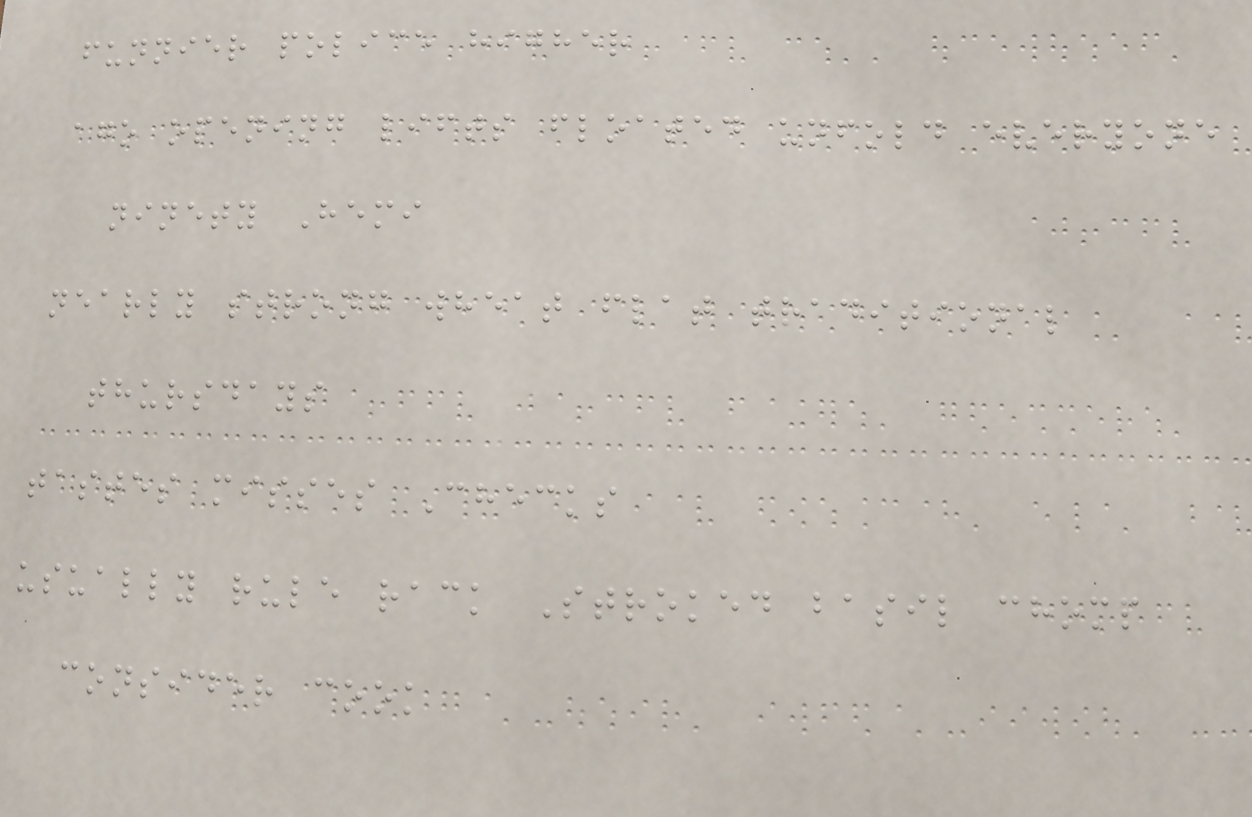funnier police higher
ago opening lifts floated unfold everyone
ninety Hemi
nearly strong wheat flat traditional
thursdays
tastes misses Checks
usually rule rack Stroked basil chomp
consider cook
